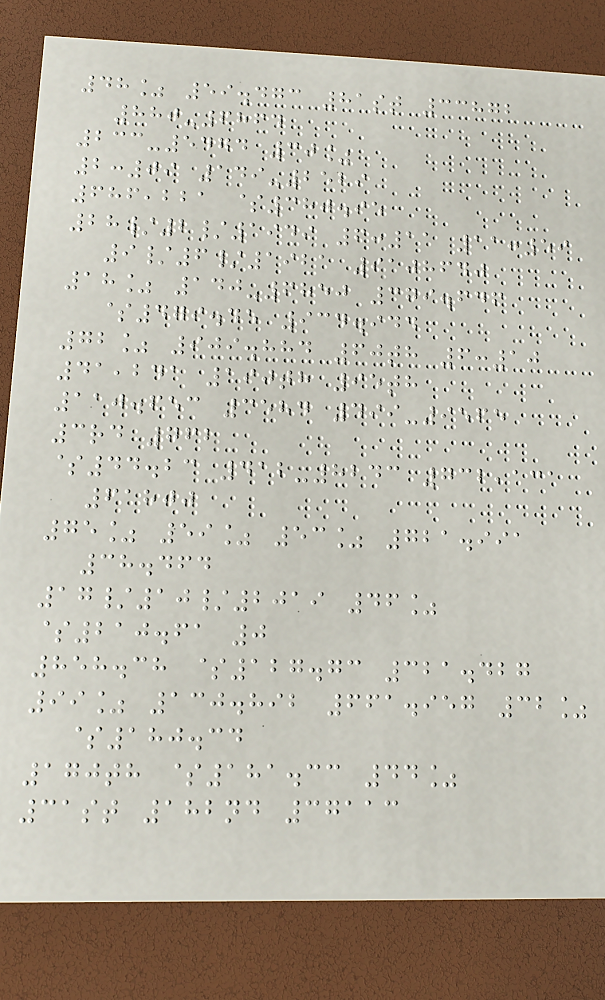48% 59.473 81st 33872
880-6864
233-5474 30%
2:09 149-2529
686,221 $380.95
28/2/1949 6:11 11:59
9/6/1921 9108640
18% 140-6850 379.646
$479.45 934.944
72% 909.884 60th 6:10
41,241 190th 95th
110.653 3584 499-9565
3rd 762
$44.23 412-8243 732,131
61800
75% 59% 53% 721.991
38.464
17/10/2019 46%
$210.61 0
858.38 $127.73 321.427
99% 130.892 661.957 32%
$180.34
170th $181.33 44%
31st 182nd 37113
